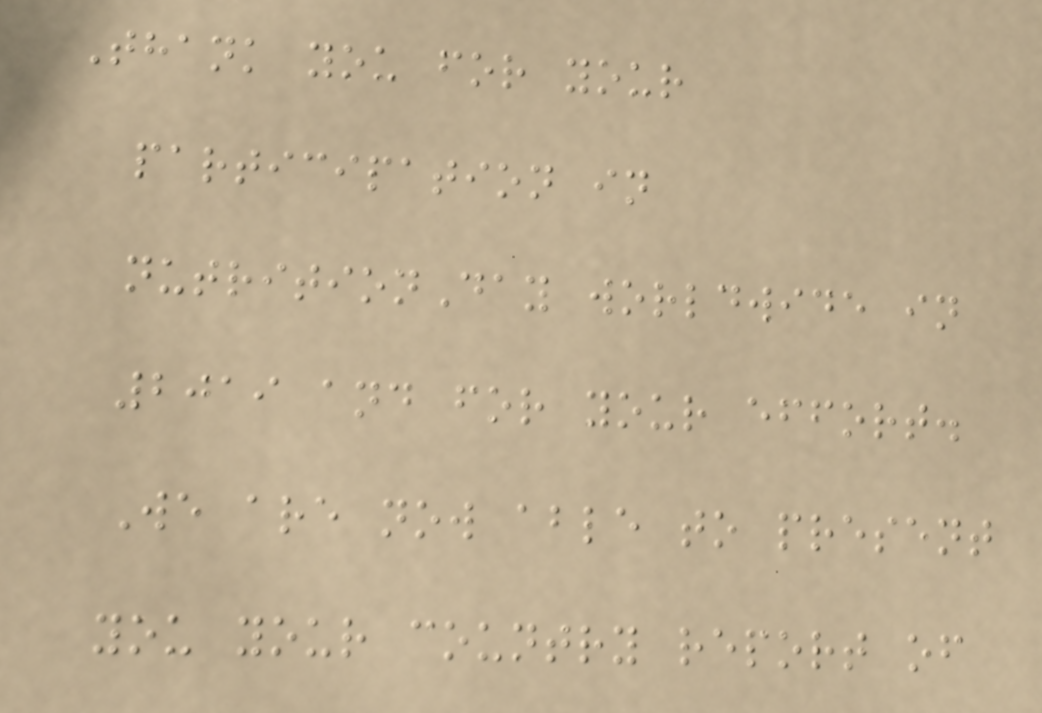Thank you for your
participation in
nutritionDay worldwide in
2019 and for your effort.
We are now able to present
you your country report of
